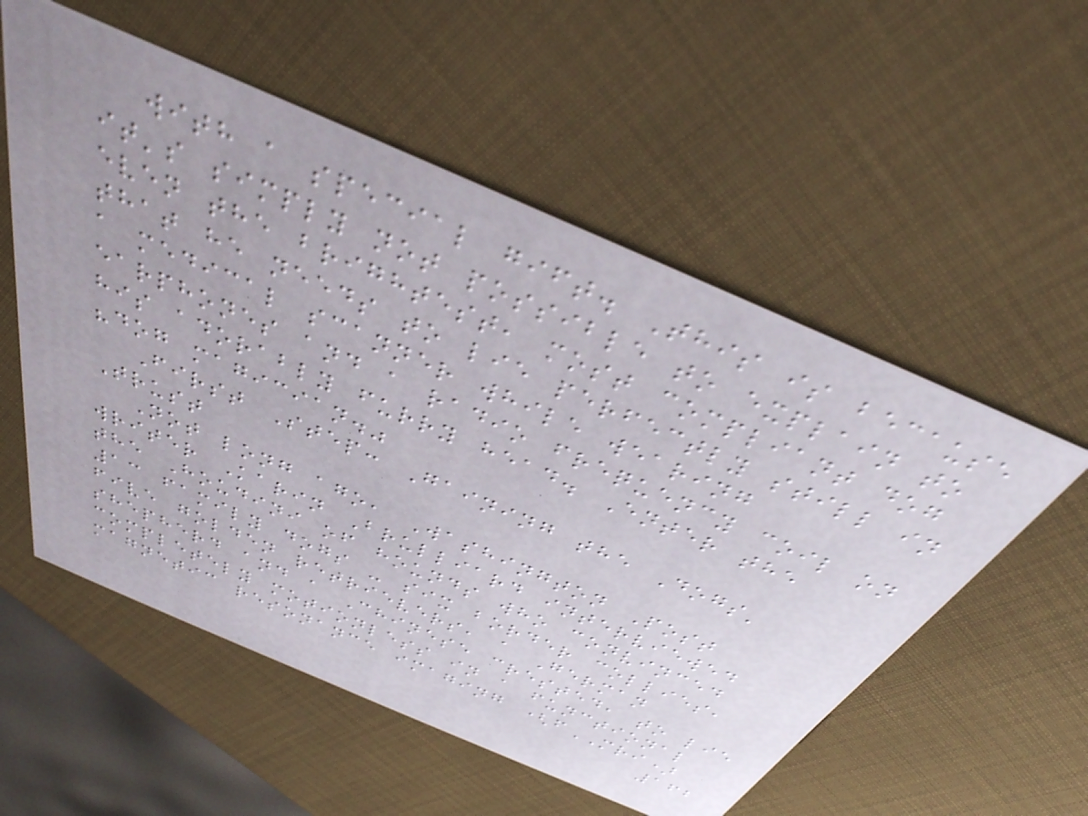with a special gift. This is because
it's simply not possible to explain to
even the brightest, most compliant dog
that he needs to lie perfectly still in
a medical scanner while wearing
earphones and a radio frequency coil on
his adorably furry head. Enter the
"dog magician."
First Step: Gaining the Dogs'
Trust
Not long ago, Washington Post
writer Karin Brulliard interviewed
the Houdini of hounds who convinced
13 family dogs - six border collies,
five golden retrievers, a German
shepherd and a Chinese crested, to lie
completely motionless in a functional
magnetic resonance imaging (fMRI)
162
